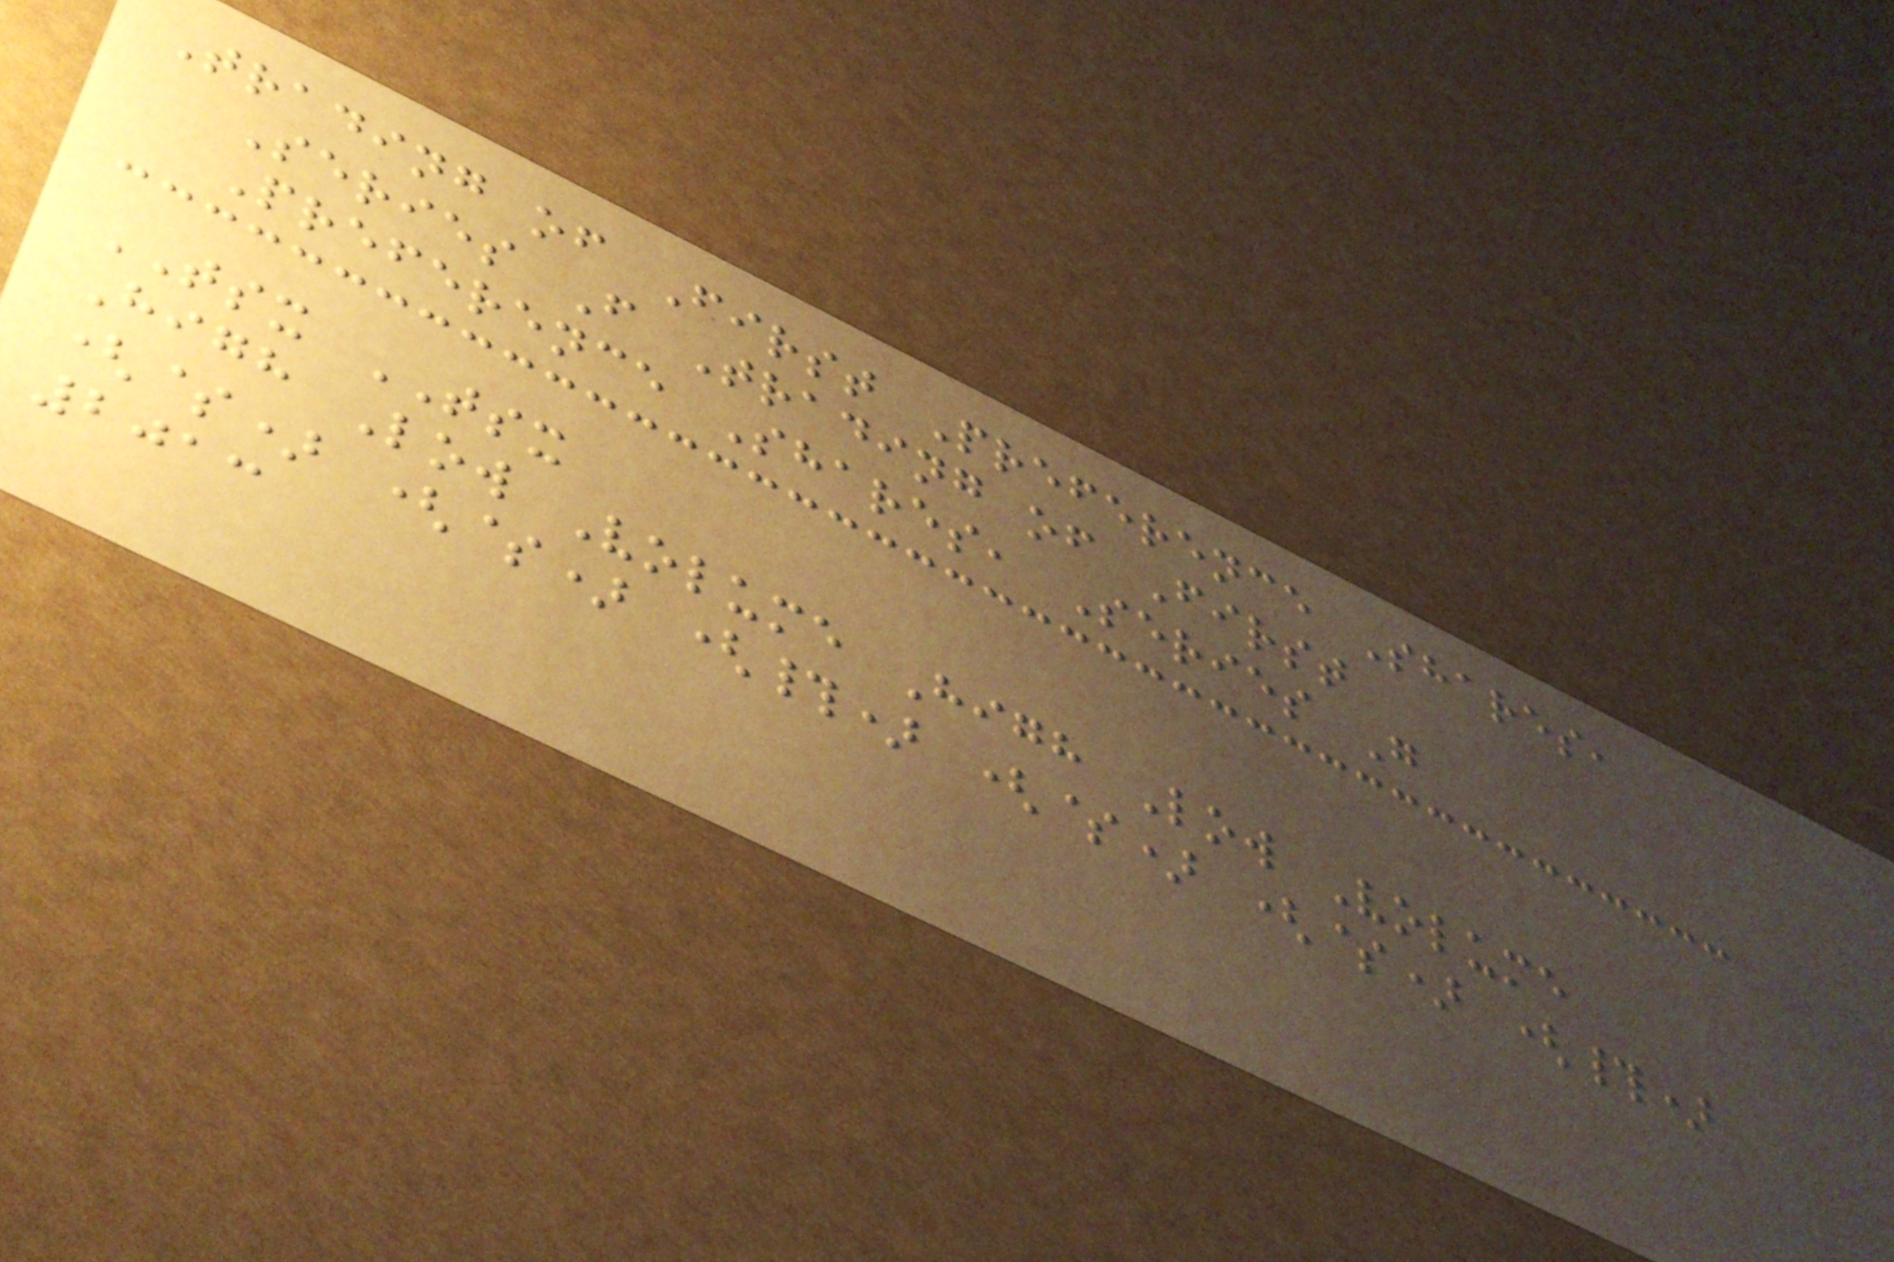Trading of First Preference Shares,
Series F Trading of First
Preference Shares, Series G
TSX TSX
High Low Volume High Low Volume
($) ($) (#) ($) ($) (#)
2013
